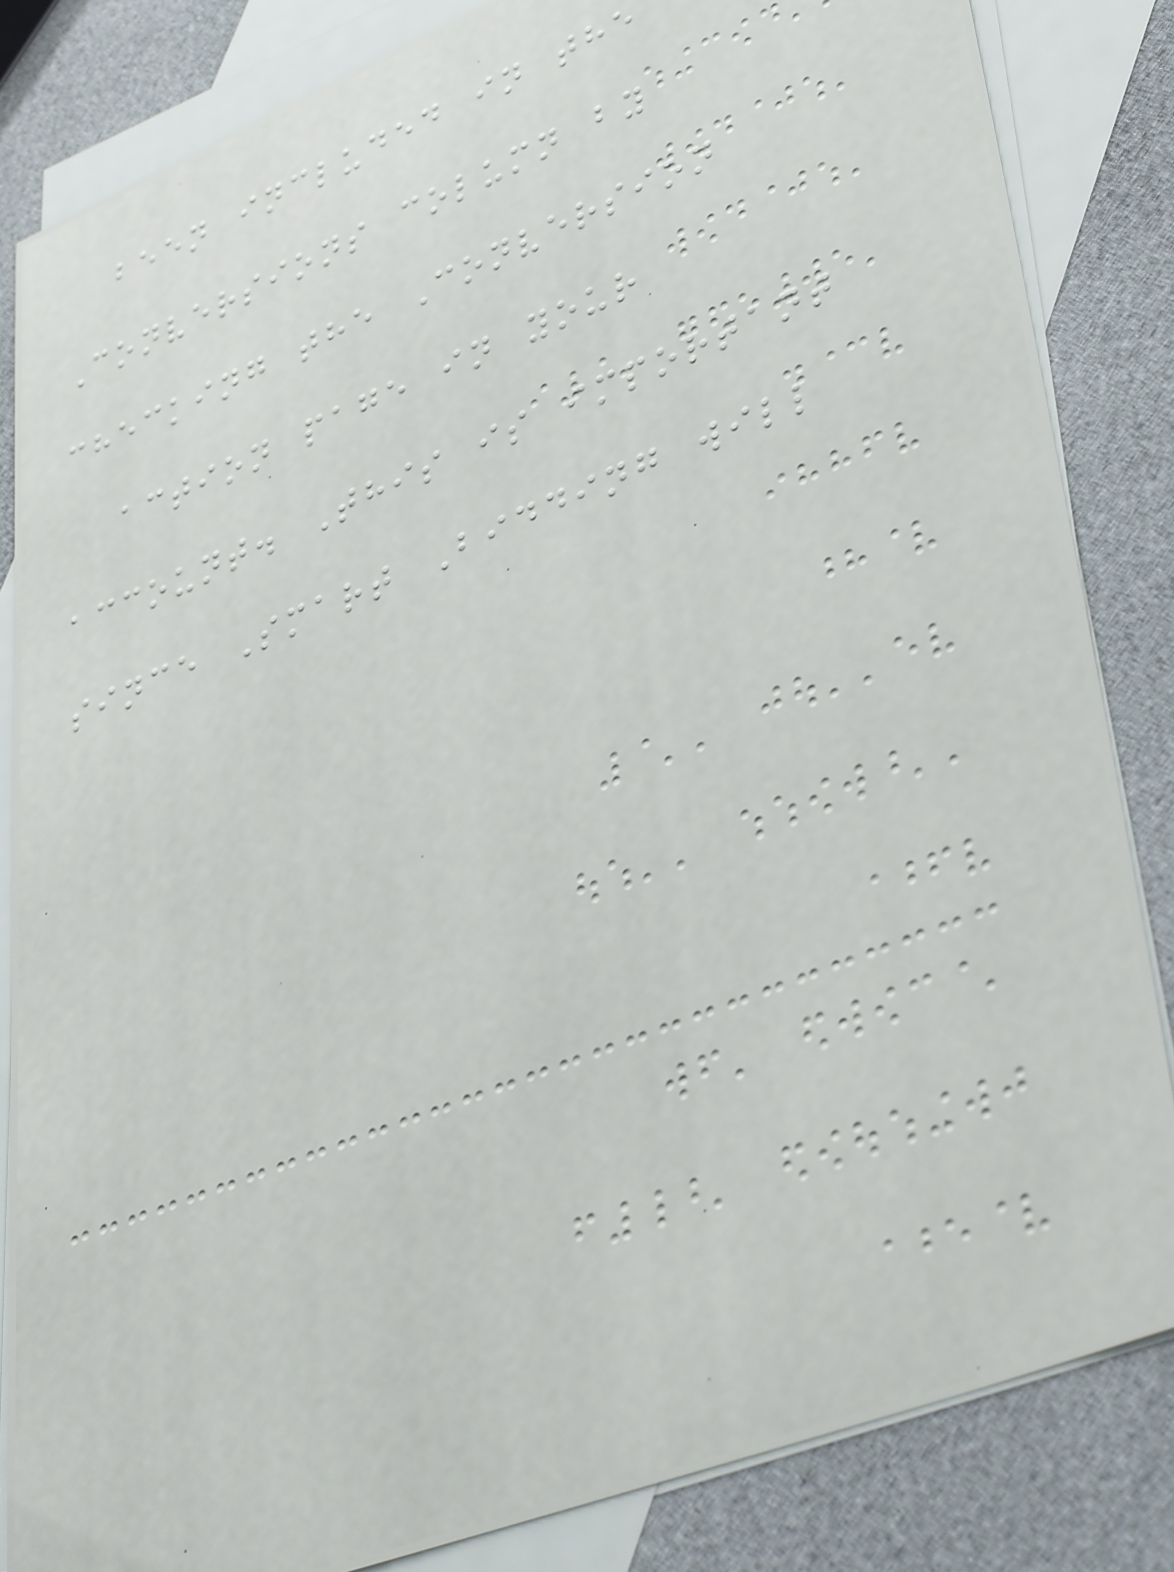been included in the
Conversions column by
checking the Conversion
action page in your
account. This is important
since Smart Bidding will
